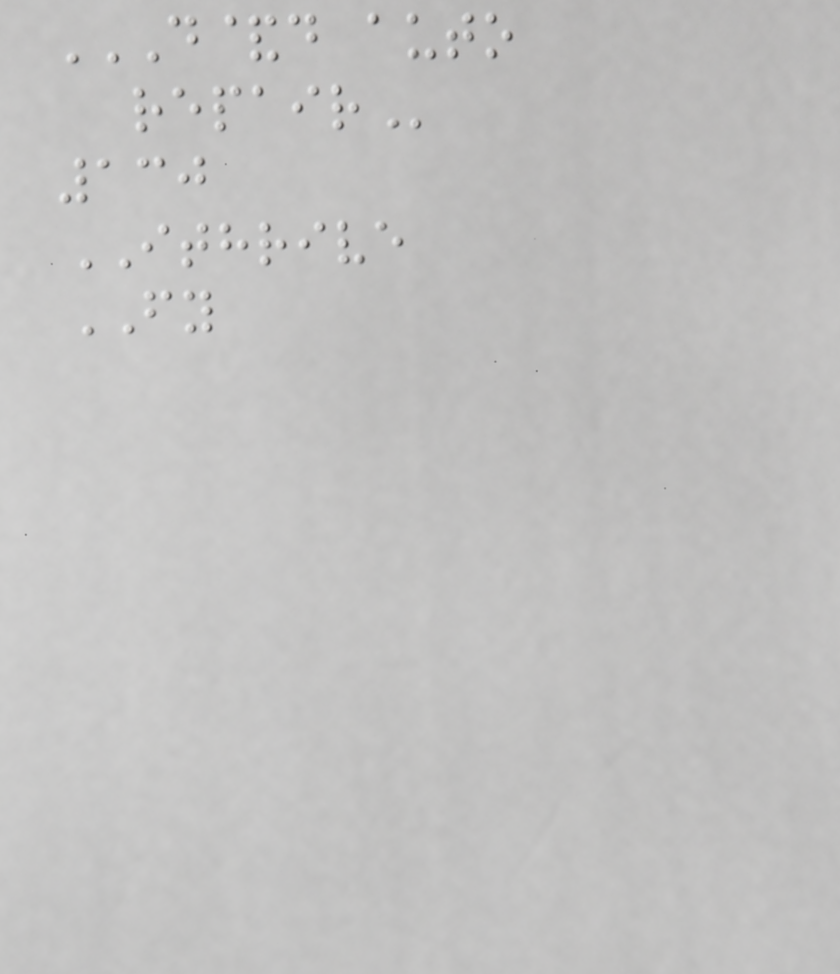D&D AUTO
REPAIR
130
ITHRIVE
FY
